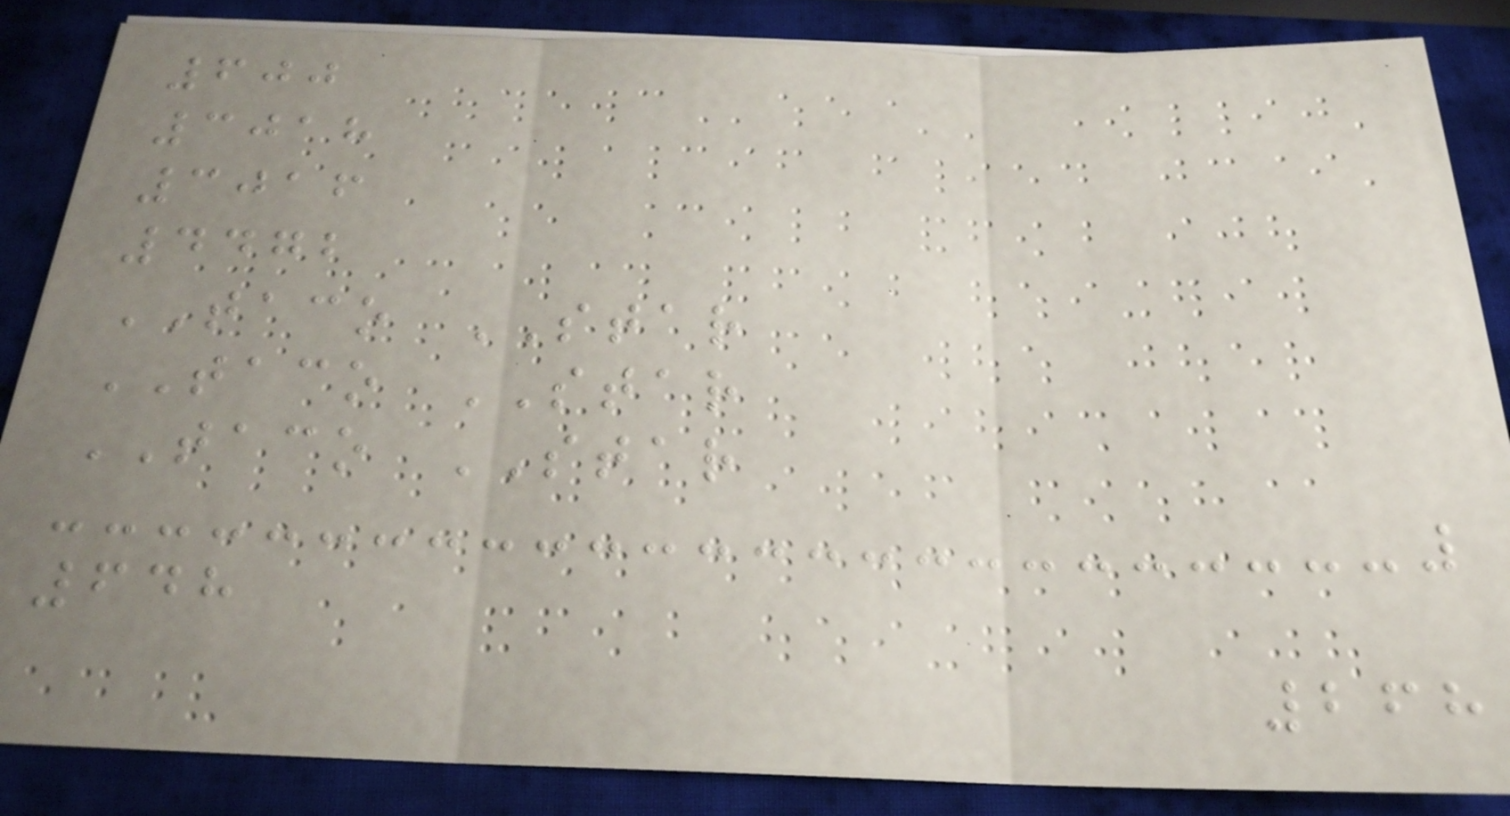600
3018
3016
4472
TACO STAR
TACO STAR
TACO STAR
648
268
